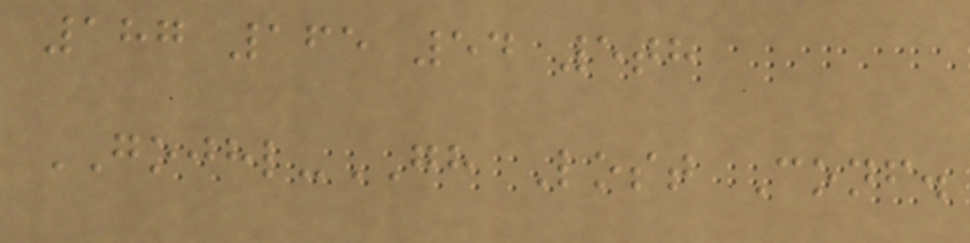187 165 54 5th
GOJHL-GH Lost Conf.
